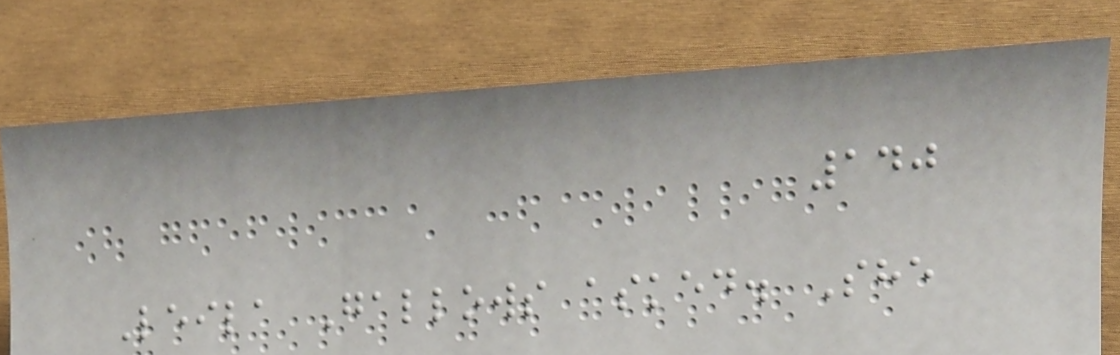140
Leila Gallows asked. She
